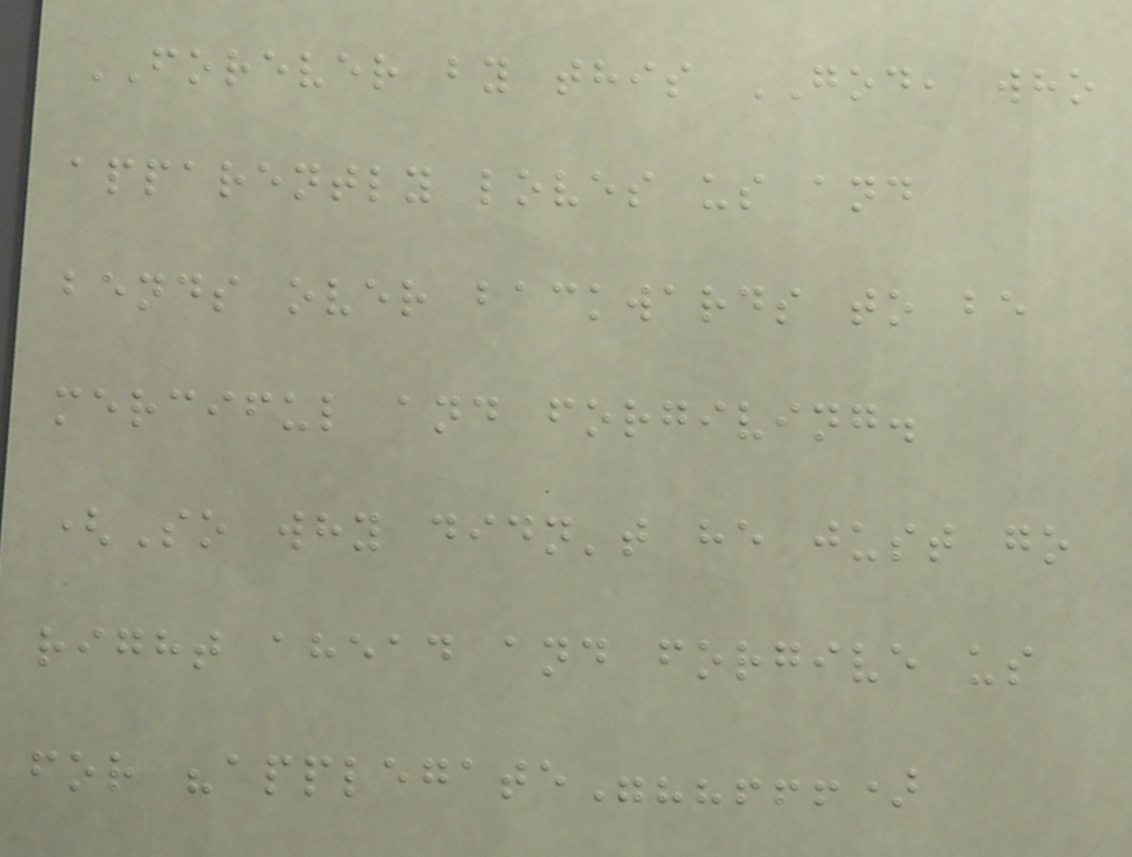FOREVER by this GOD, who
apparently loves us and
bends over backwards to be
merciful and forgiving.
(So why didn't he just go
right ahead and forgive us
for "applegate"??!!!)
